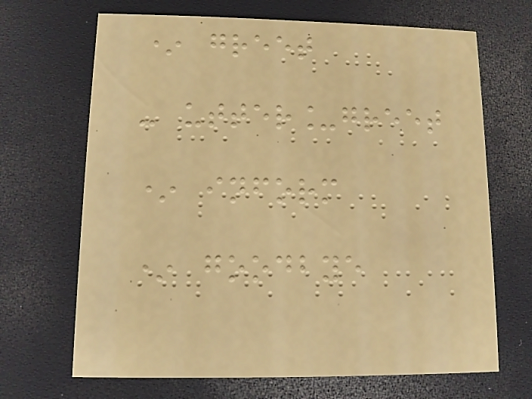* greet
- utter_greet
* inform
* goodbye
